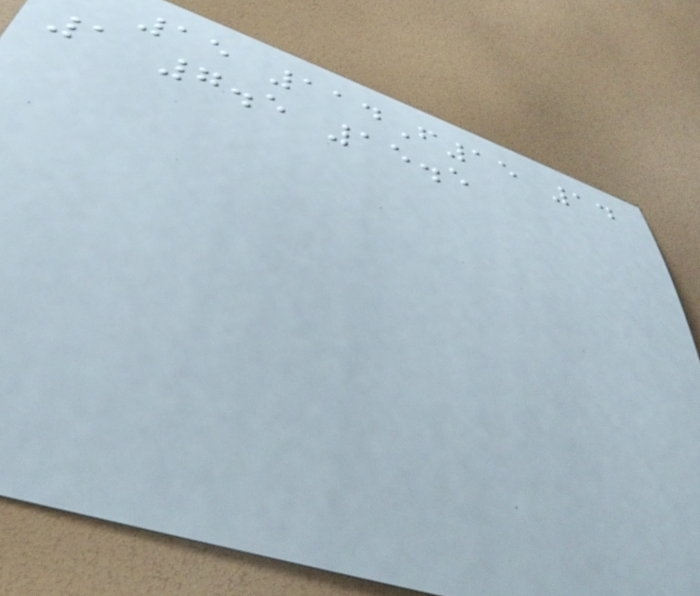15 114F15 14
1 7.5 15.5
